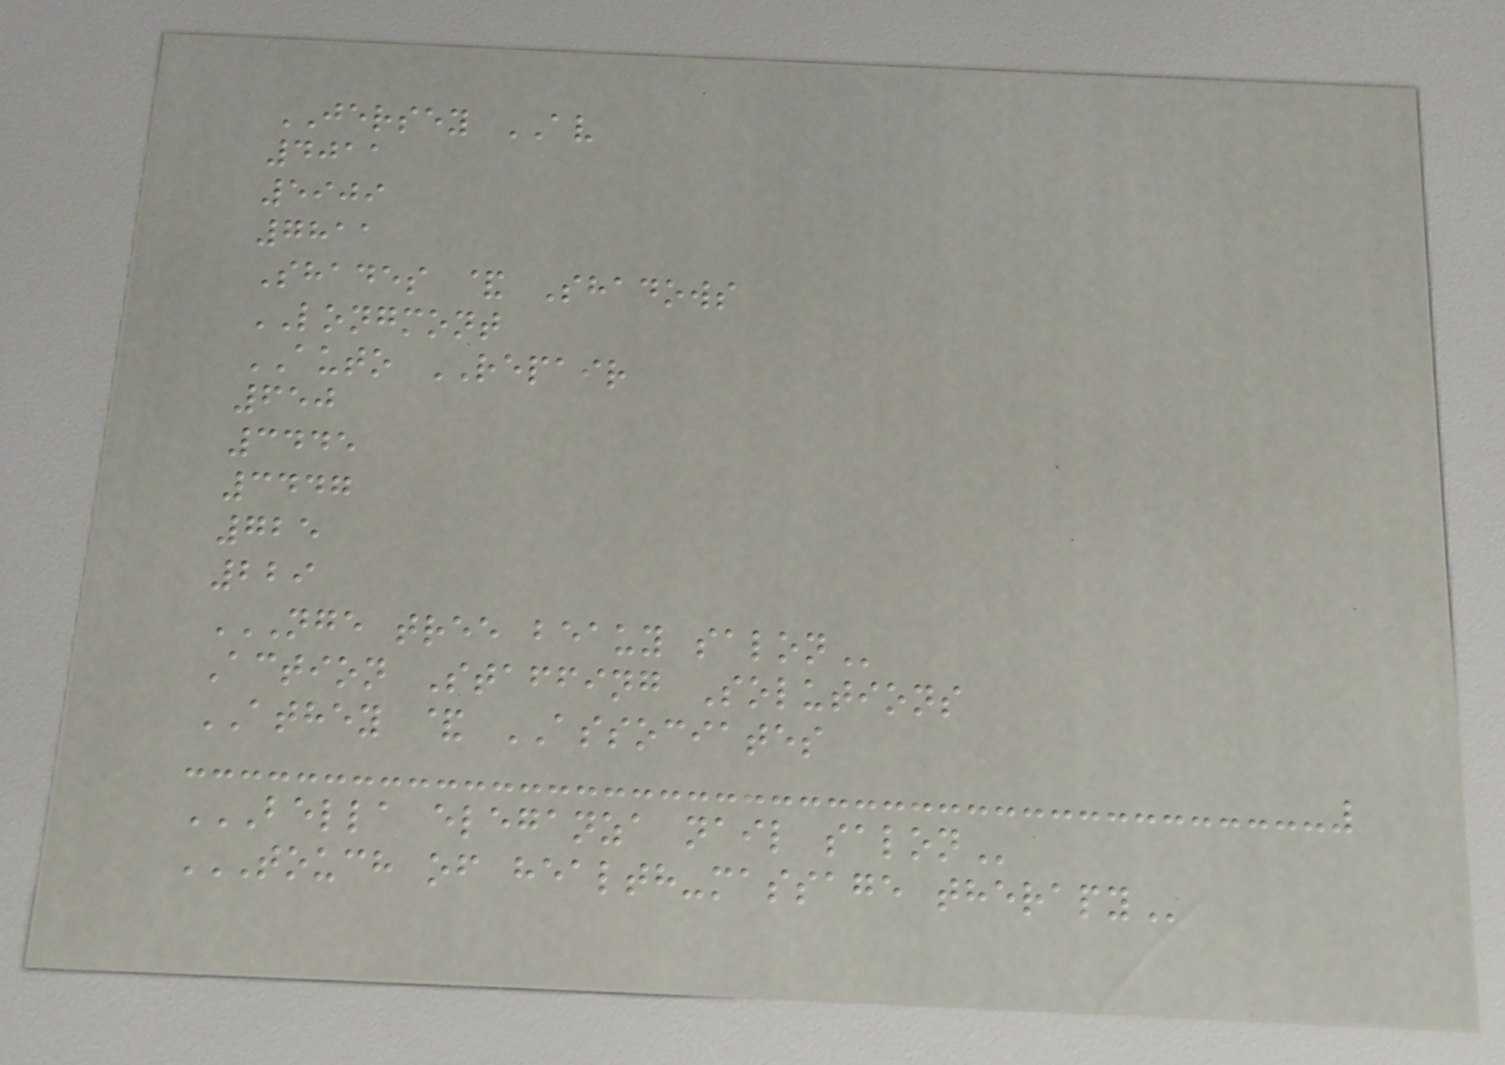JERSEY AV
4011
5909
7811
Shades & Shadows
LONGMONT
AUTO REPAIR
650
3445
3447
725
229
NGE TREE BEAUY SALON
Action Staffing Solutions
ATHEY & ASSOCIATES
BELLA ELEGANZA NAIL SALON
TOUCH OF HEALTH-MASSAGE THERAPY
